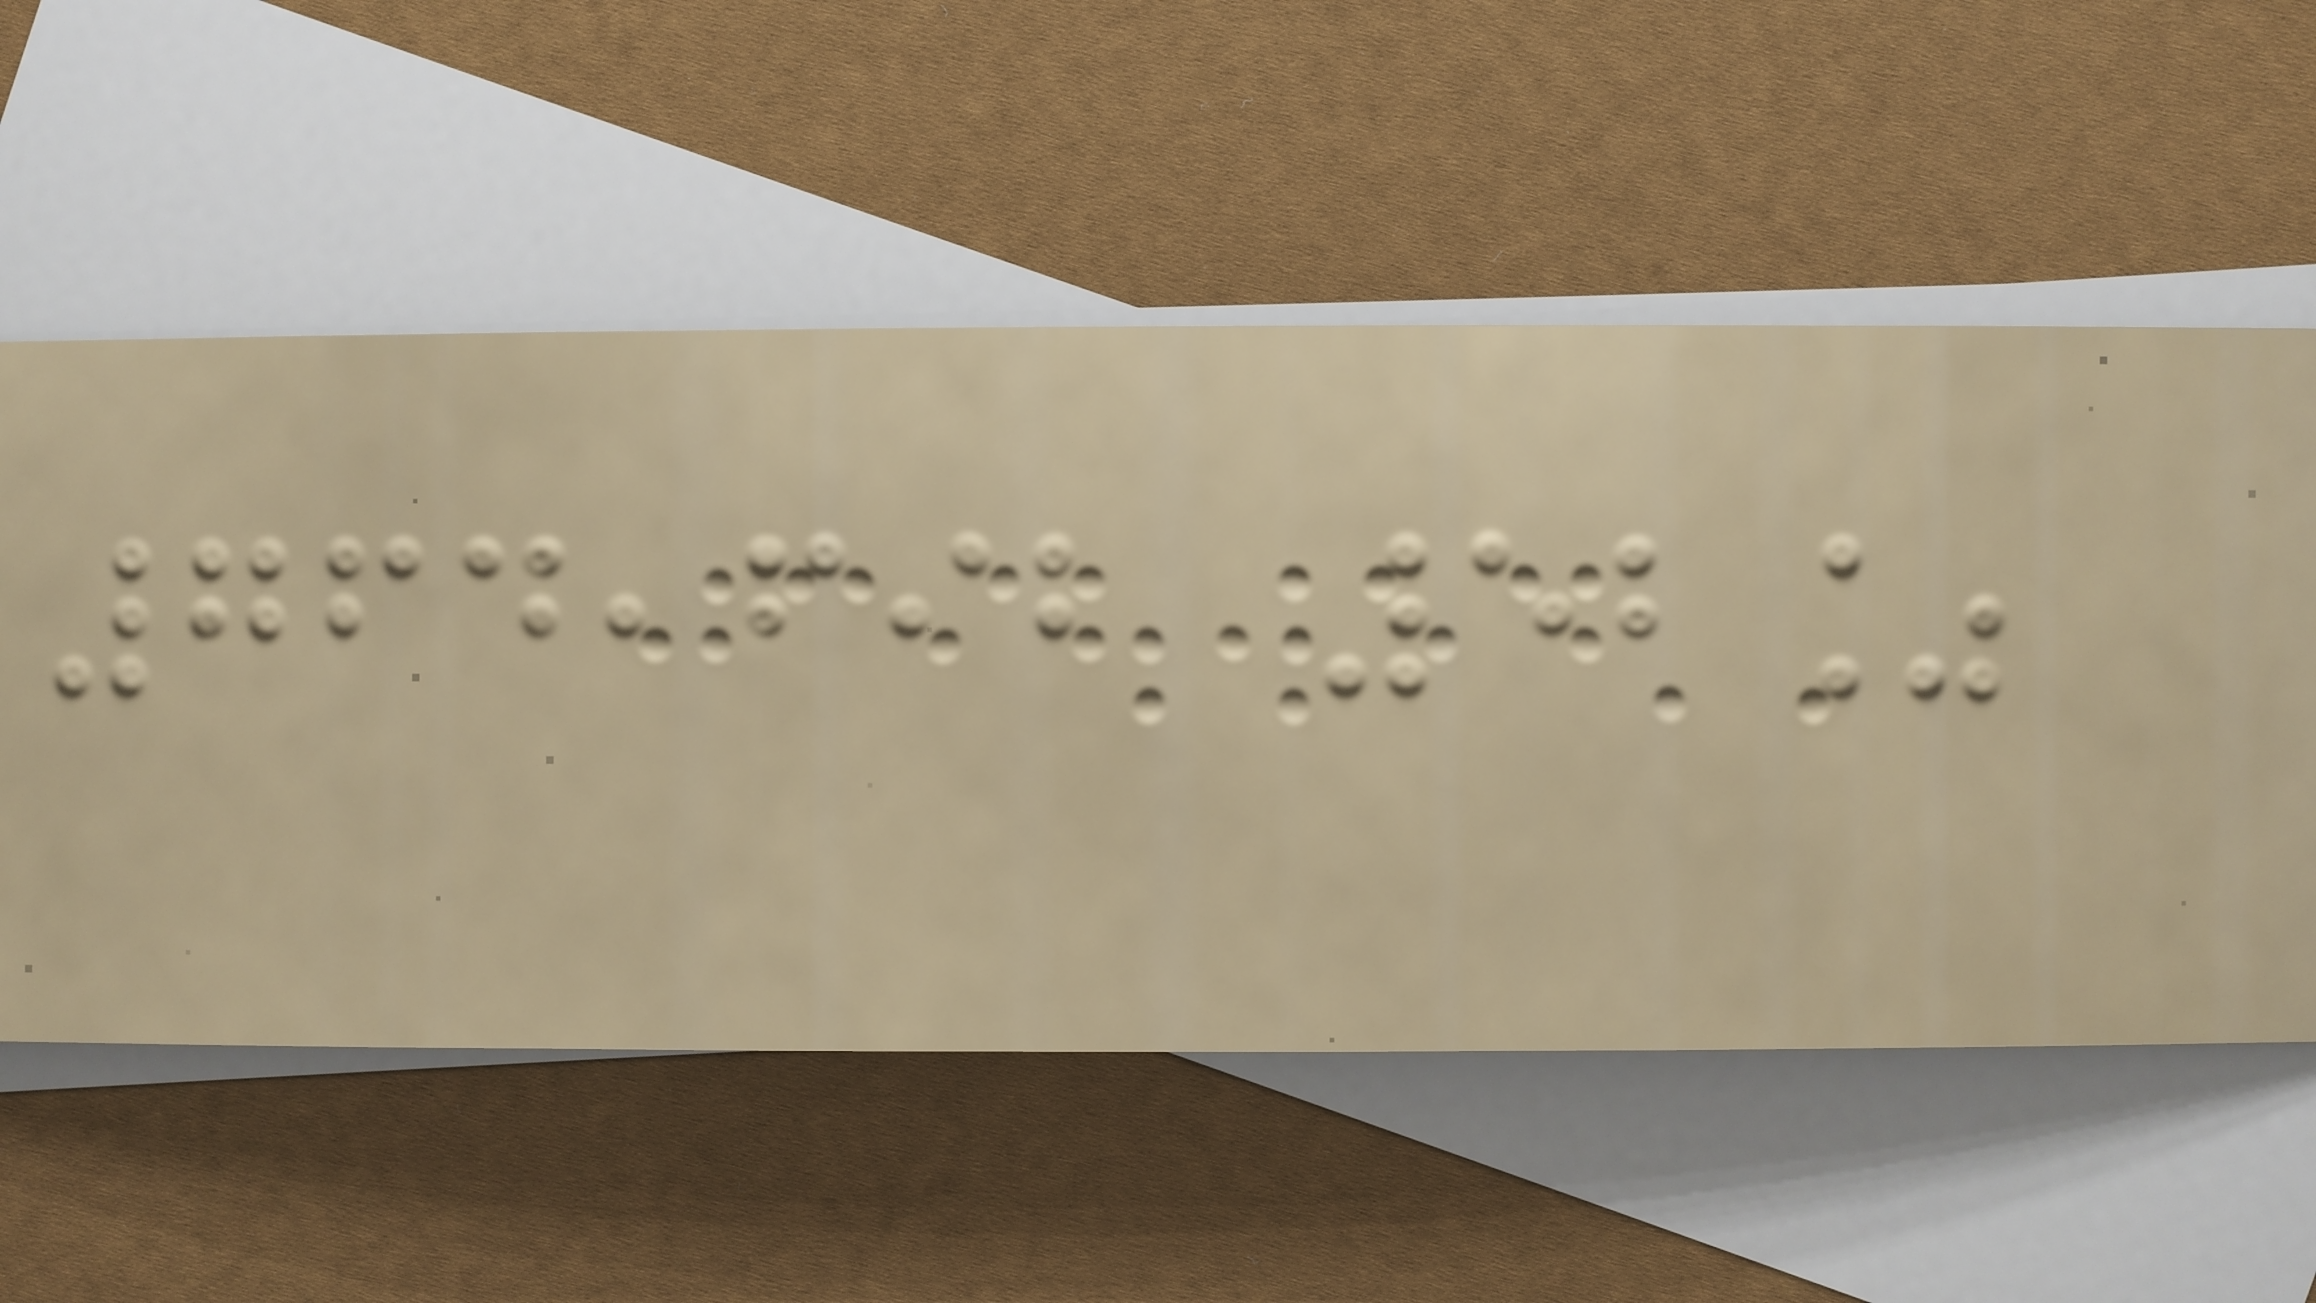764,692 52%
